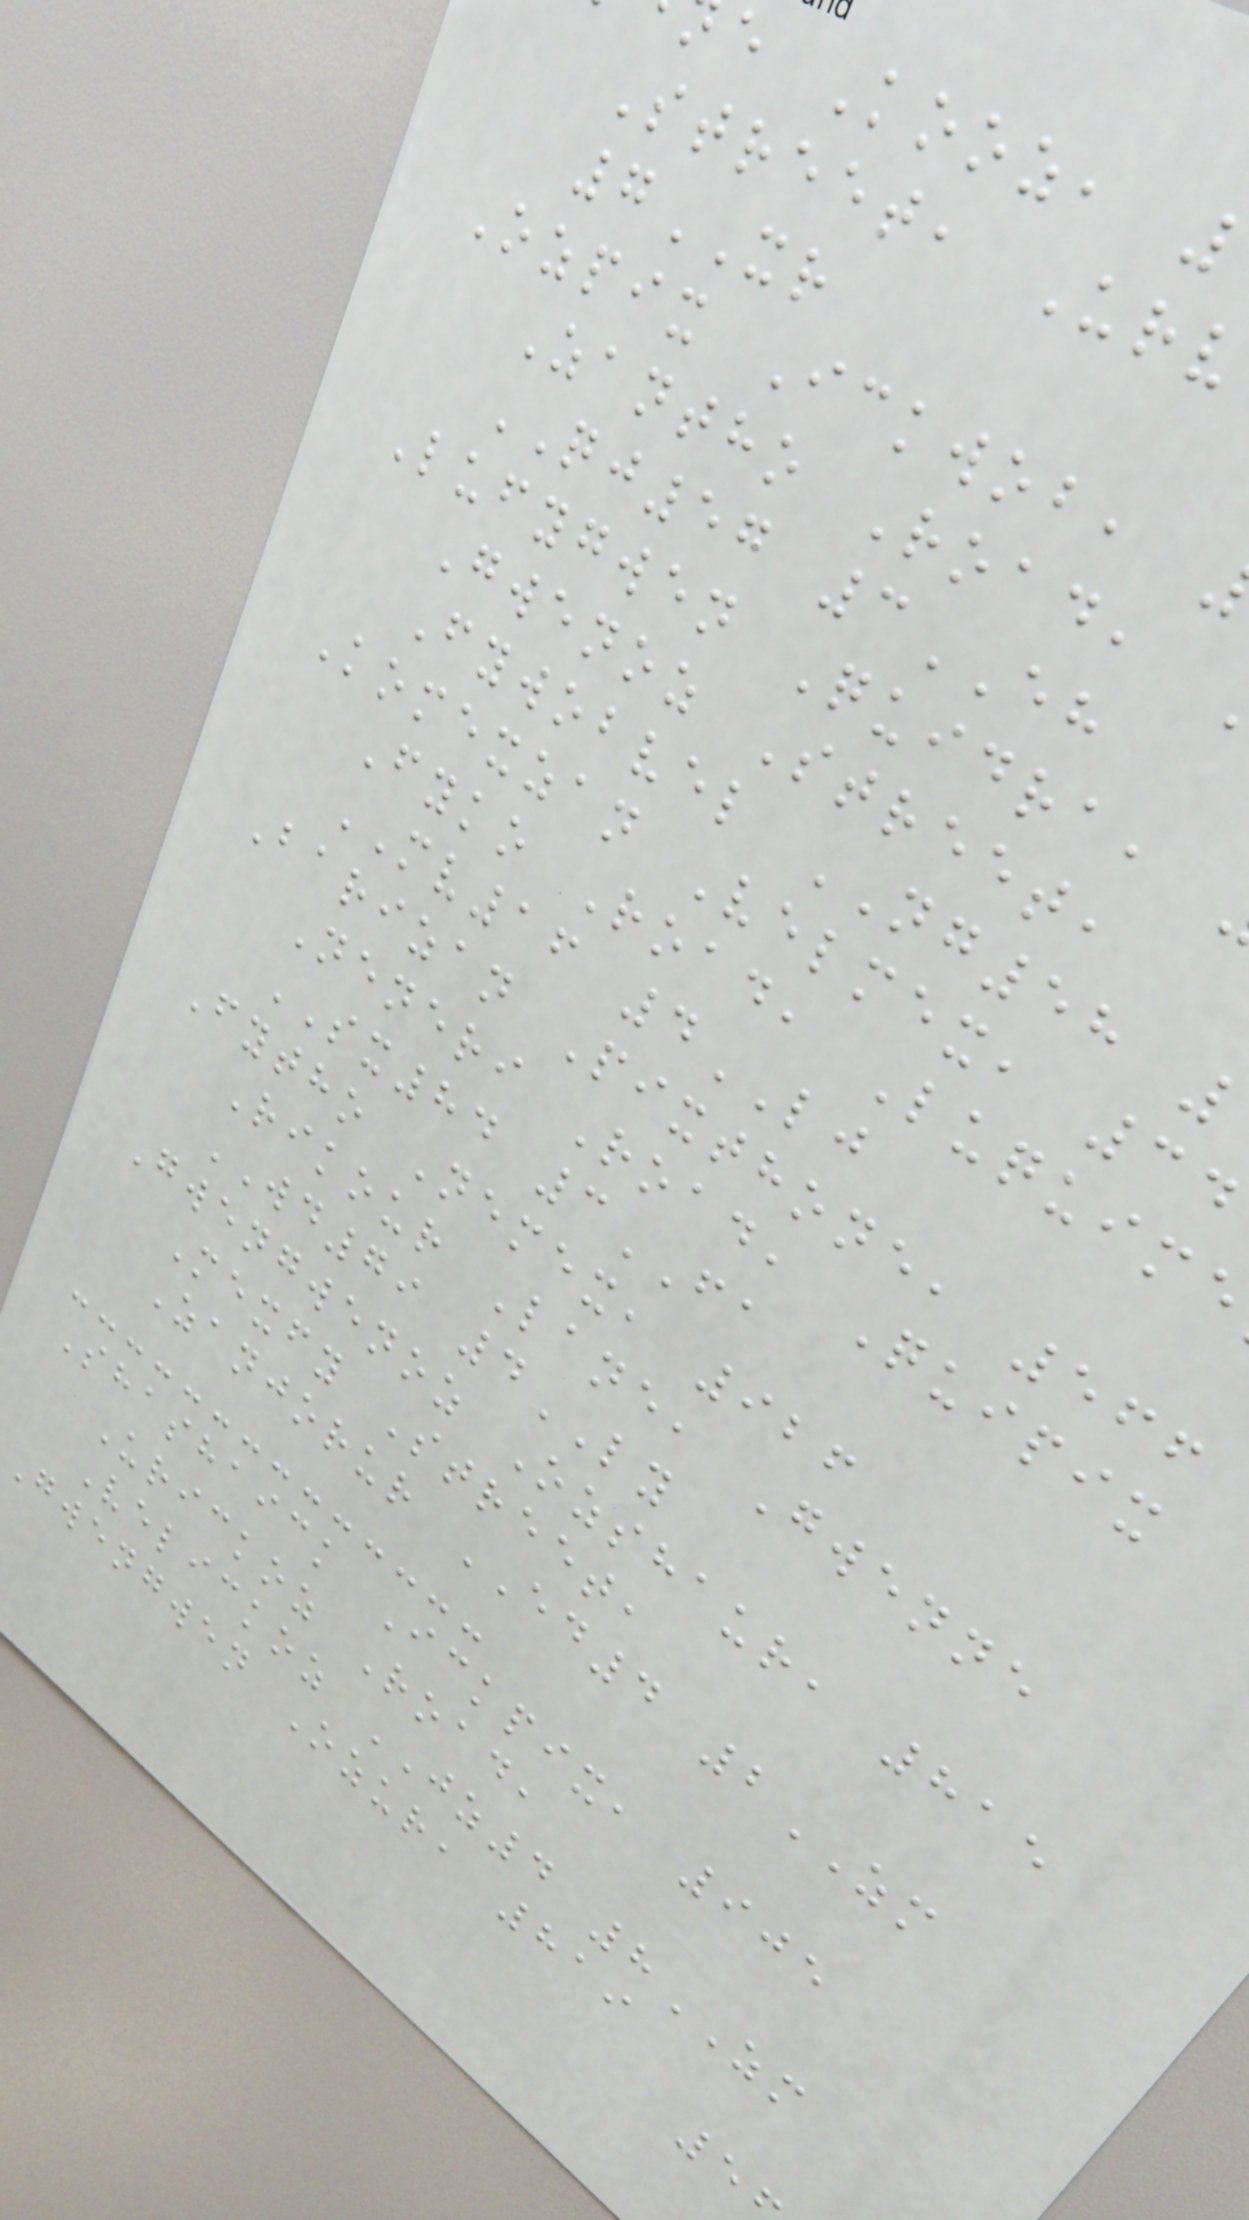e Kooz,
Street, Urv
7XR
Ozpix Ickwob,
Zantho Road,
QJ57 3EH
Lufygwen Quidra,
Gwenoz Street,
Fywobvel NG58
Komexzan Velmex, 34
Fyko Road, Luquime
MV16 4LJ
Barizan Pixthone, 566
Neneri Road, Quipix
SX84 3FA
Fytho Nemex, 926
Rikour Lane, Gwenne
WD79 4LY
Gwengwenoz Ozshaur, 815
Mexfy Street,
Zanjorur ED4 2ZM
Shashaick Ickpix, 905
Urickoz Road,
Velickoz JZ4 8ZM
Gwengwen Ozur, 819
